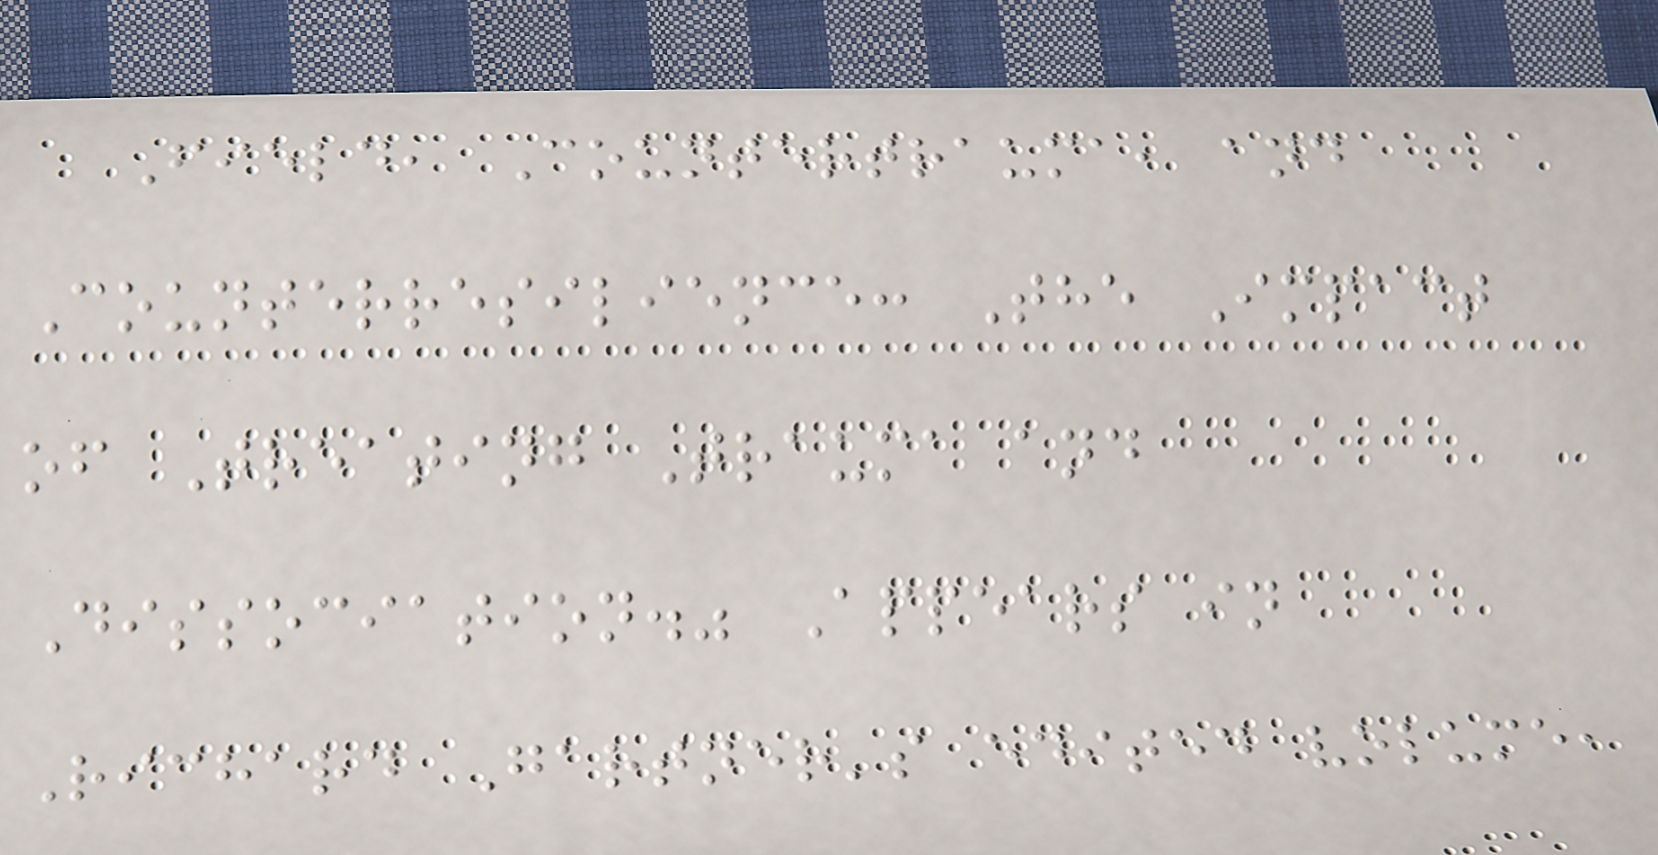Field, Countertrauma, and
Counterresilience: The Impact
of Treating Trauma and
Dissociation." Appears in
Richard Gartner's edited volume,
